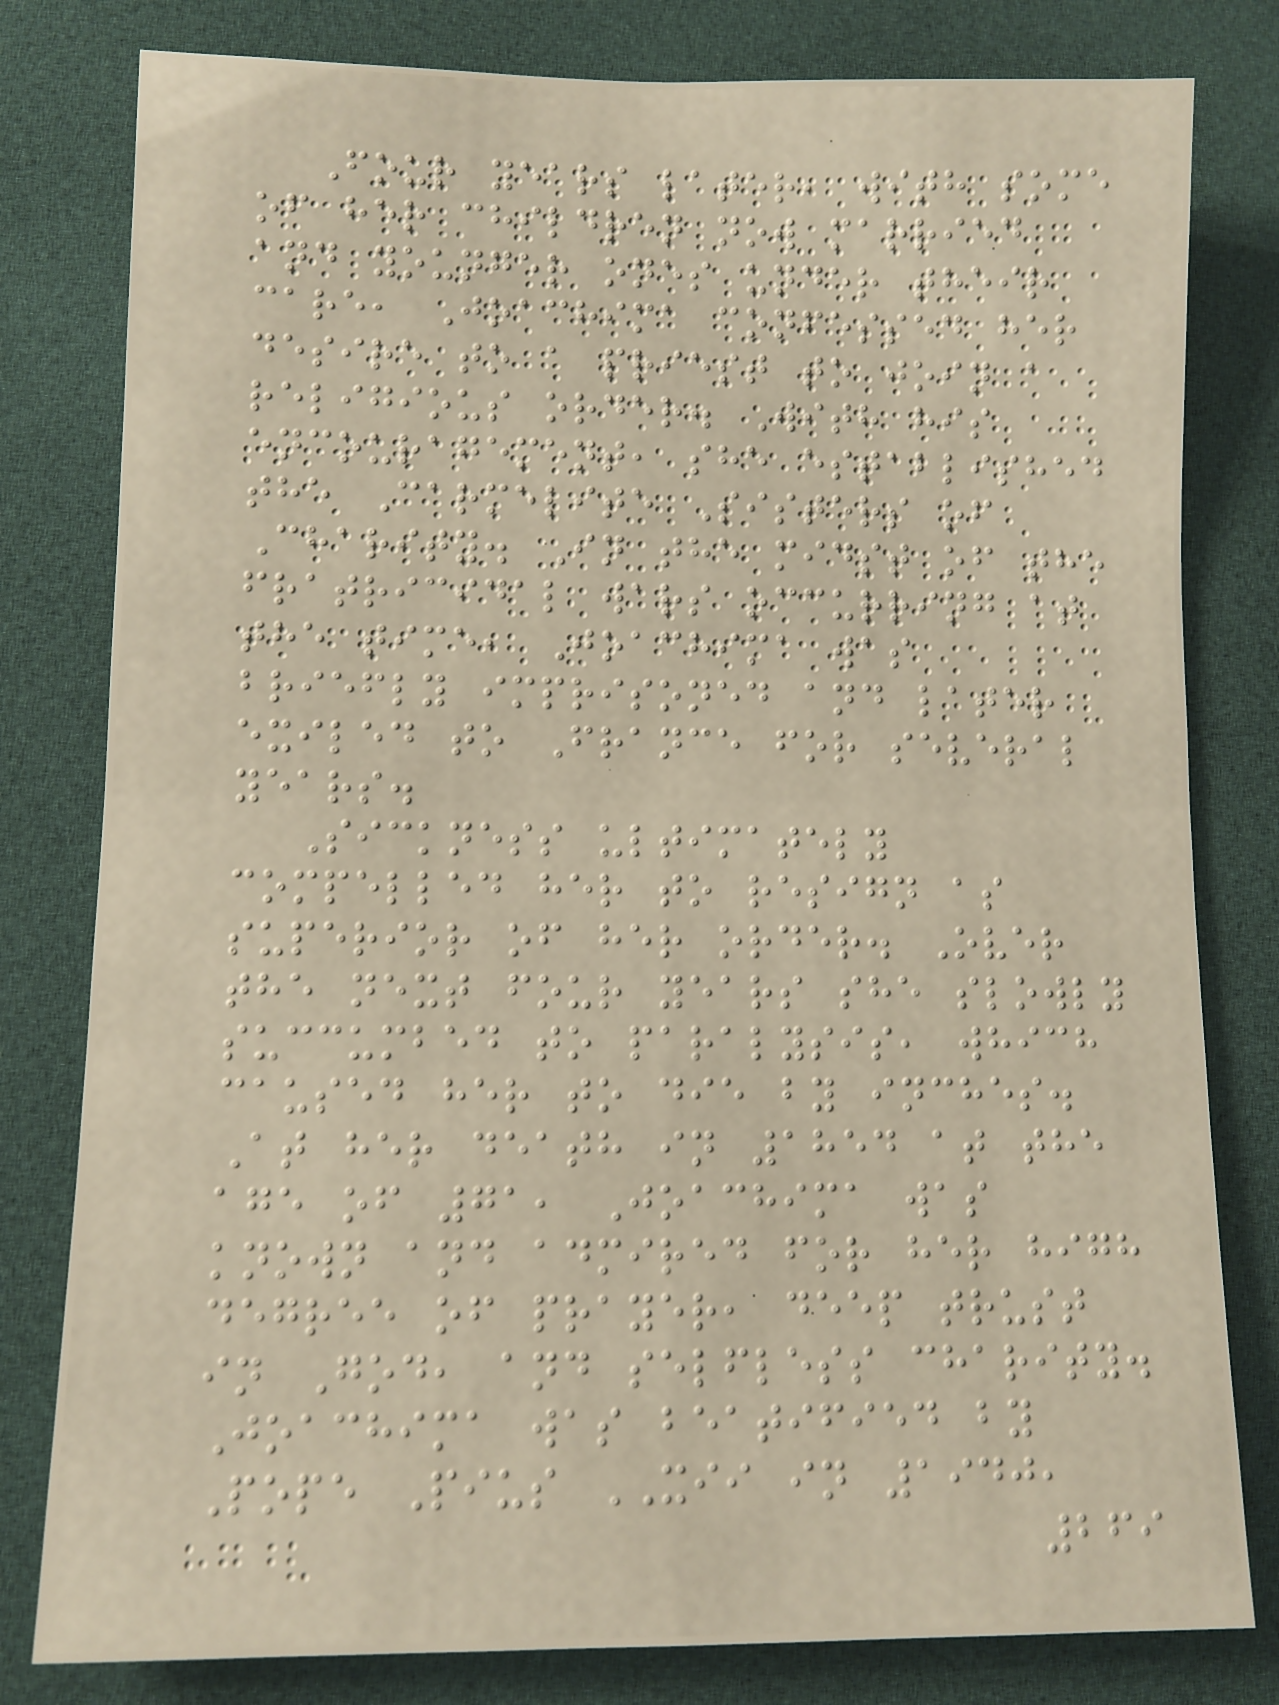Four years later, with some
of her children now married
and younger ones under their
care, Joachima confessed her
desire to a priest to join a
religious order. With his
encouragement, she established
the Carmelite Sisters of
Charity. In the midst of the
fratricidal wars occurring at
the time, Joachima was
briefly imprisoned and later
exiled to France for several
years.
Sickness ultimately
compelled her to resign as
superior of her order. Over
the next four years she slowly
succumbed to paralysis, which
caused her to die by inches.
At her death in 1854 at the
age of 71, Joachima was
known and admired for her high
degree of prayer, deep trust
in God, and selfless charity.
Joachima was beatified by
Pope Pius XII in 1940,
269
